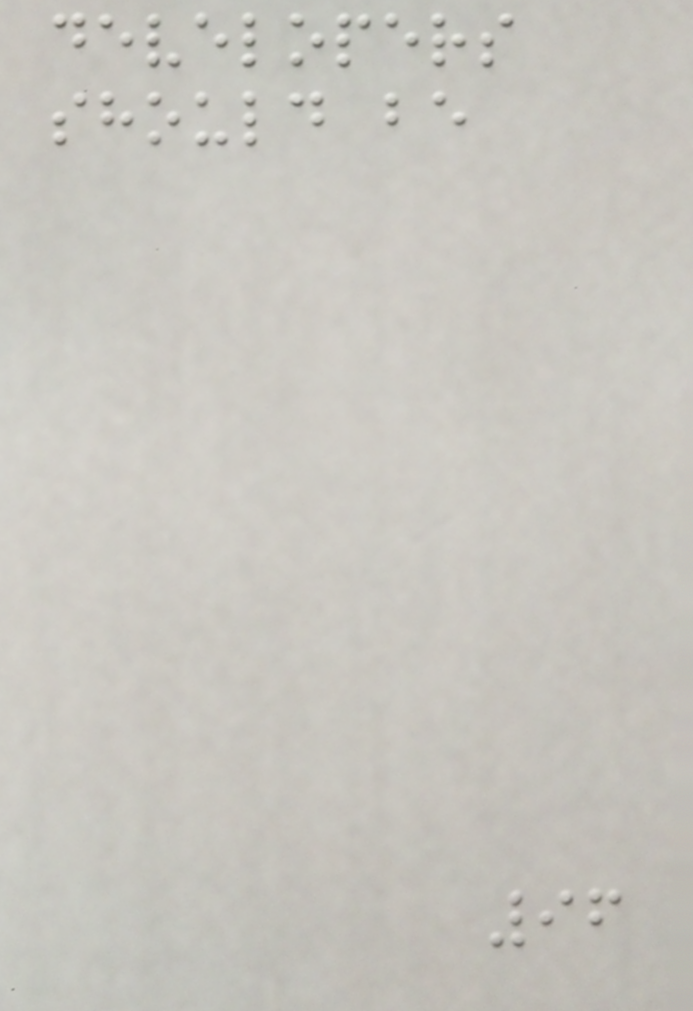developers
should be
96
